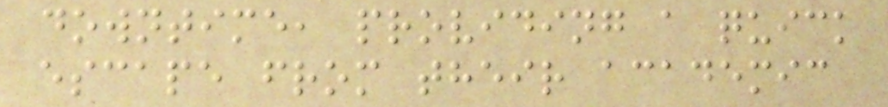downtime, providing a quick
escape from their academic
